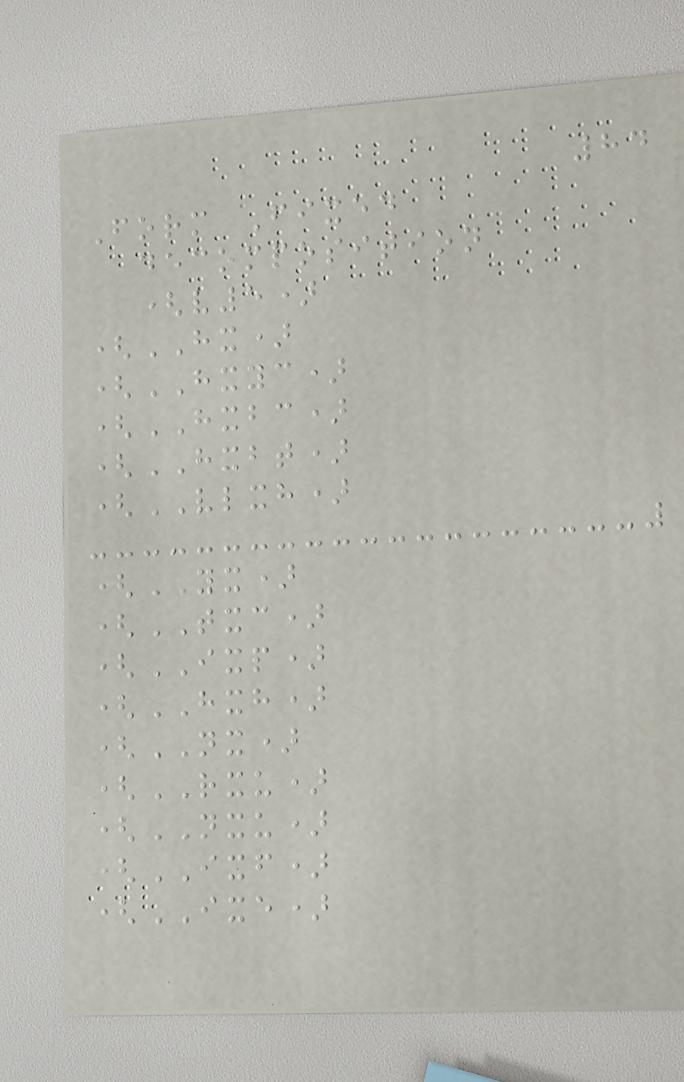84
Form Fixed
decomposition
(v5)
(HX)
(HXYC)
(HXBC)
(HXBT)
(VLXH)
(YX)
(TXC)
(IXP)
(HXH)
(NX)
(RXU)
(NXU)
(IXF)
(IXE)
